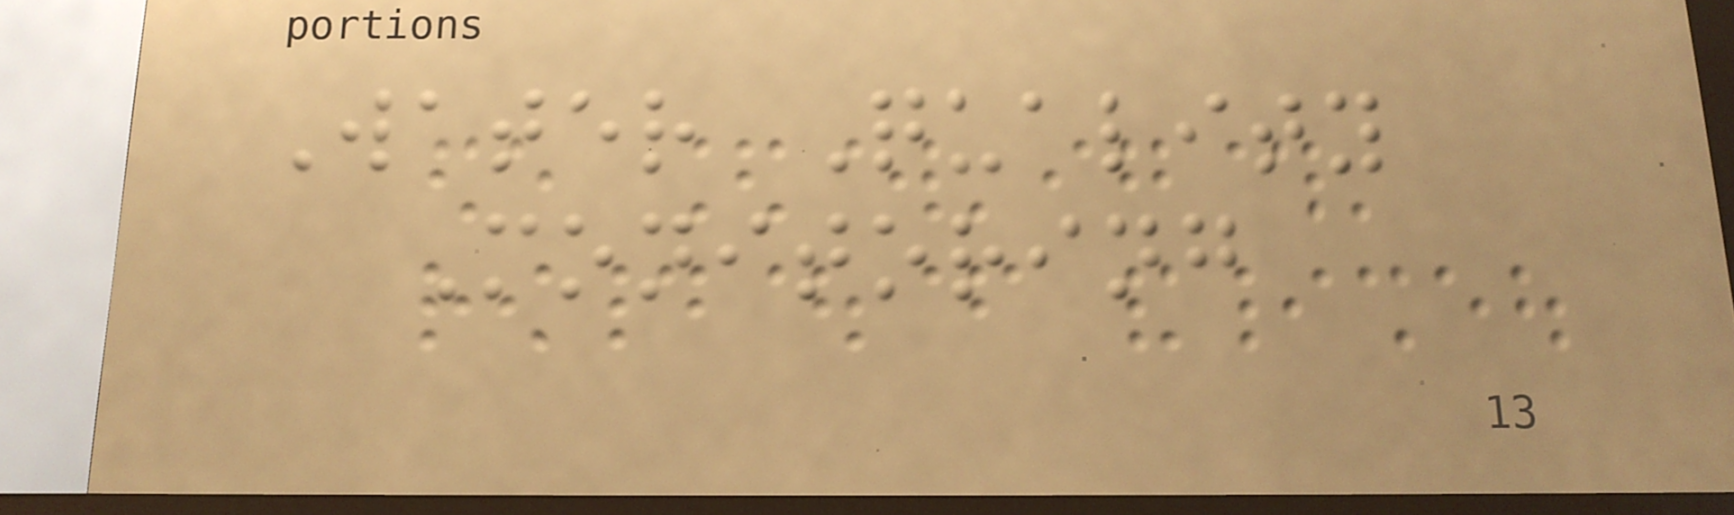Water Quality
Monitoring
